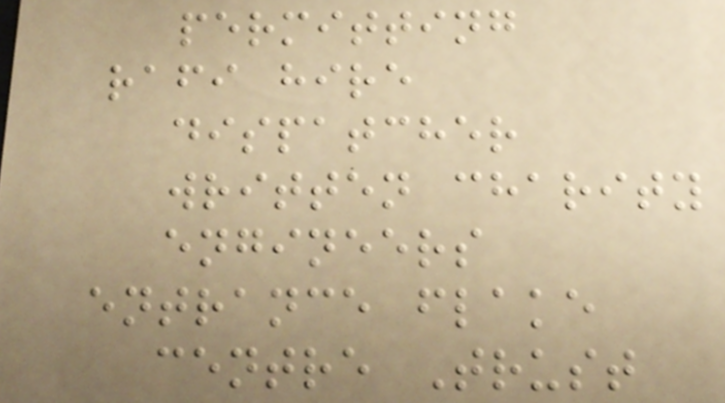permitting
rafi hire
dispatcher
written charity
engineers
entrance flake
centre Trust
